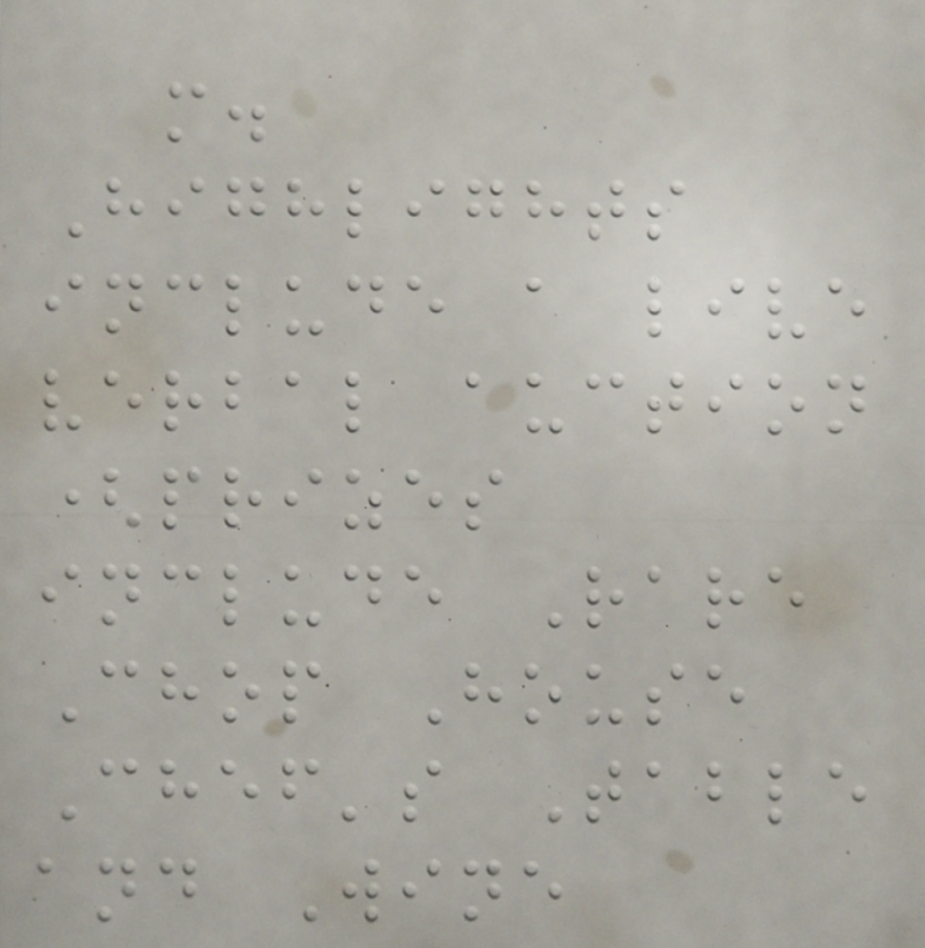m.
Highlights
include a live
verbal auction
(prizes
include Rare
Chop House
Chef's Table
and Wine
